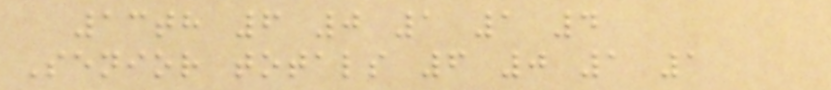13th 6 0 1 1 4
Senior totals 6 0 1 1
